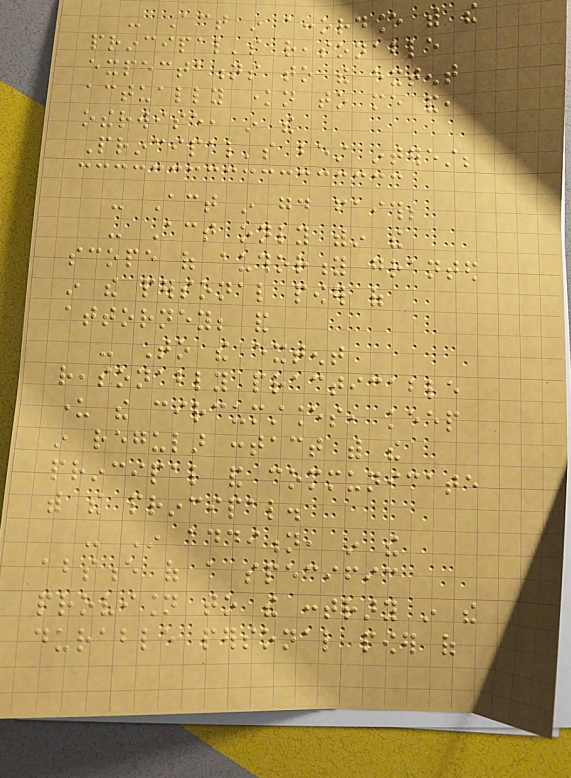- Act in accordance with the
principal's reasonable
expectations to the extent
actually known to me and,
otherwise, in the
Principal's best interest;
- Act in good faith;
- Act only within the
scope of authority granted
in the personal power of
attorney; and
- To the extent
reasonably practicable
under the circumstances, keep
in regular contact with the
principal and communicate
with the principal.
- In addition, in the
absence of a specific
provision to the contrary in the
durable personal power of
